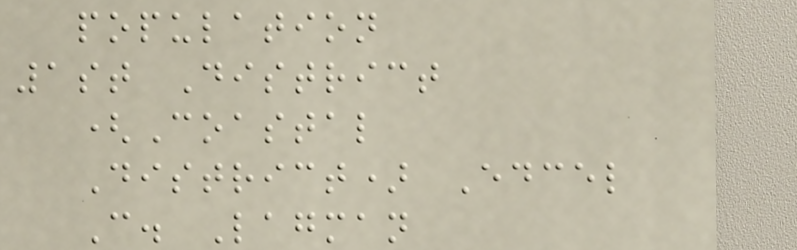population
1st District
(Coastal
District) Edcel
C. Lagman
